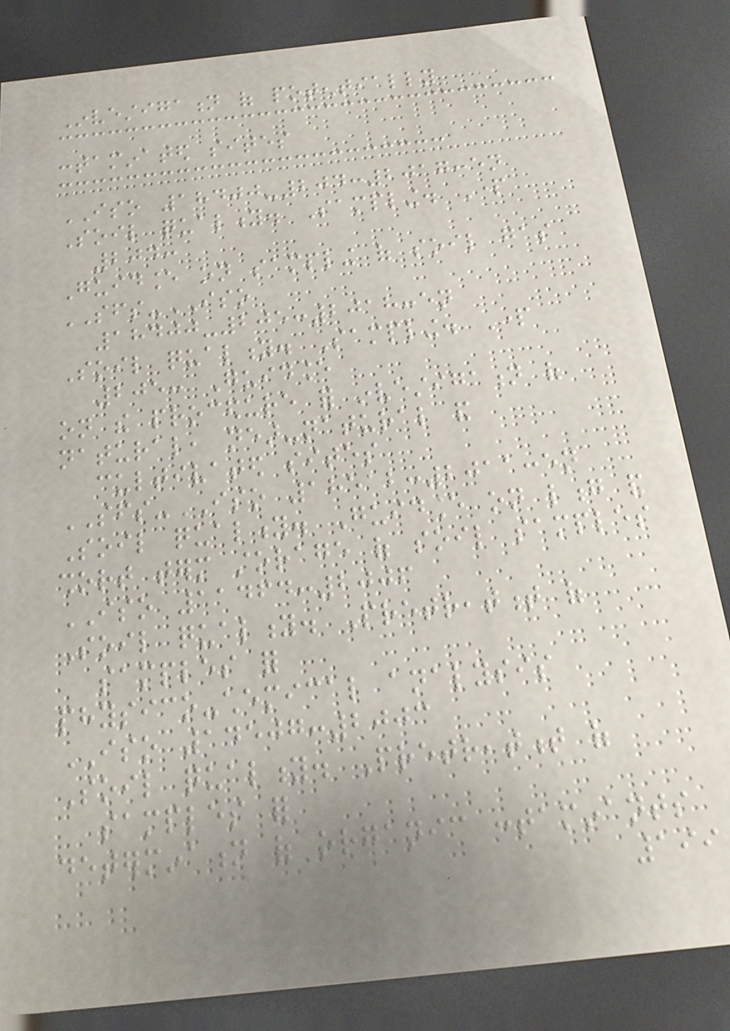Investigation of potentially
contaminated sites
ISO 18400-204:2017:en
Soil quality. Sampling. Part
204:
Guidance on sampling of soil gas
SFS-ISO
18400-205:2018:en
Soil quality. Sampling. Part
205: Guidance
on the procedure for investigation of
natural, near-natural and
cultivated sites
SFS-ISO 18512:2011:en
Soil quality. Guidance on long and
short term storage of soil samples
ISO 11464:2006
Soil quality. Pretreatment of
samples for
physico-chemical analysis
ISO 14507:2003
Soil quality. Pretreatment of
samples for
determination of organic contaminants
199
